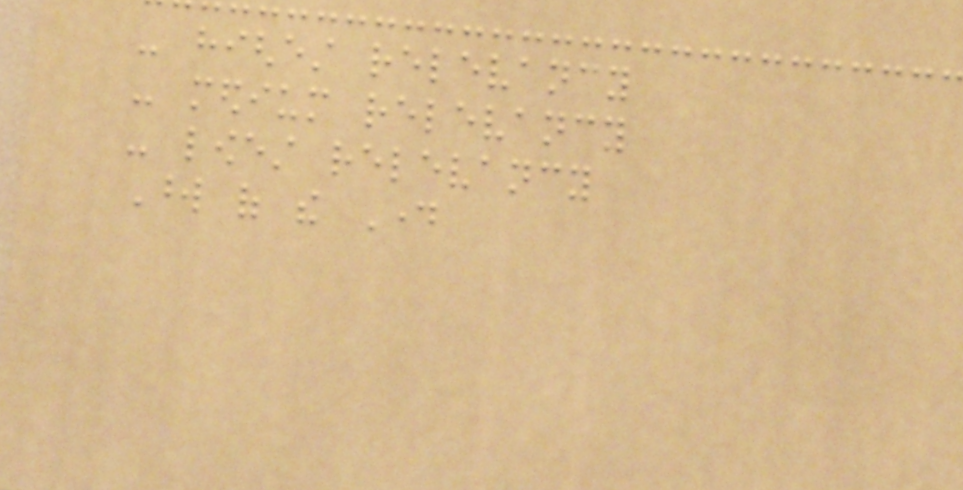- highest relevancy
- medium relevancy
- lowest relevancy
Word of the Day
